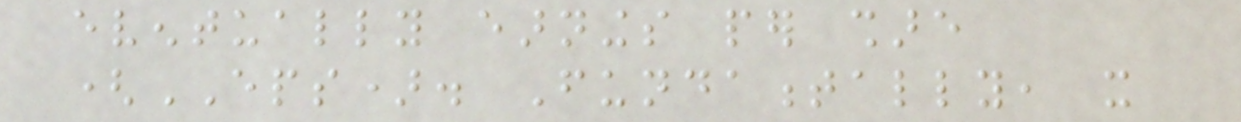eventually earnings per share
(EPS). Fundamentally, it
